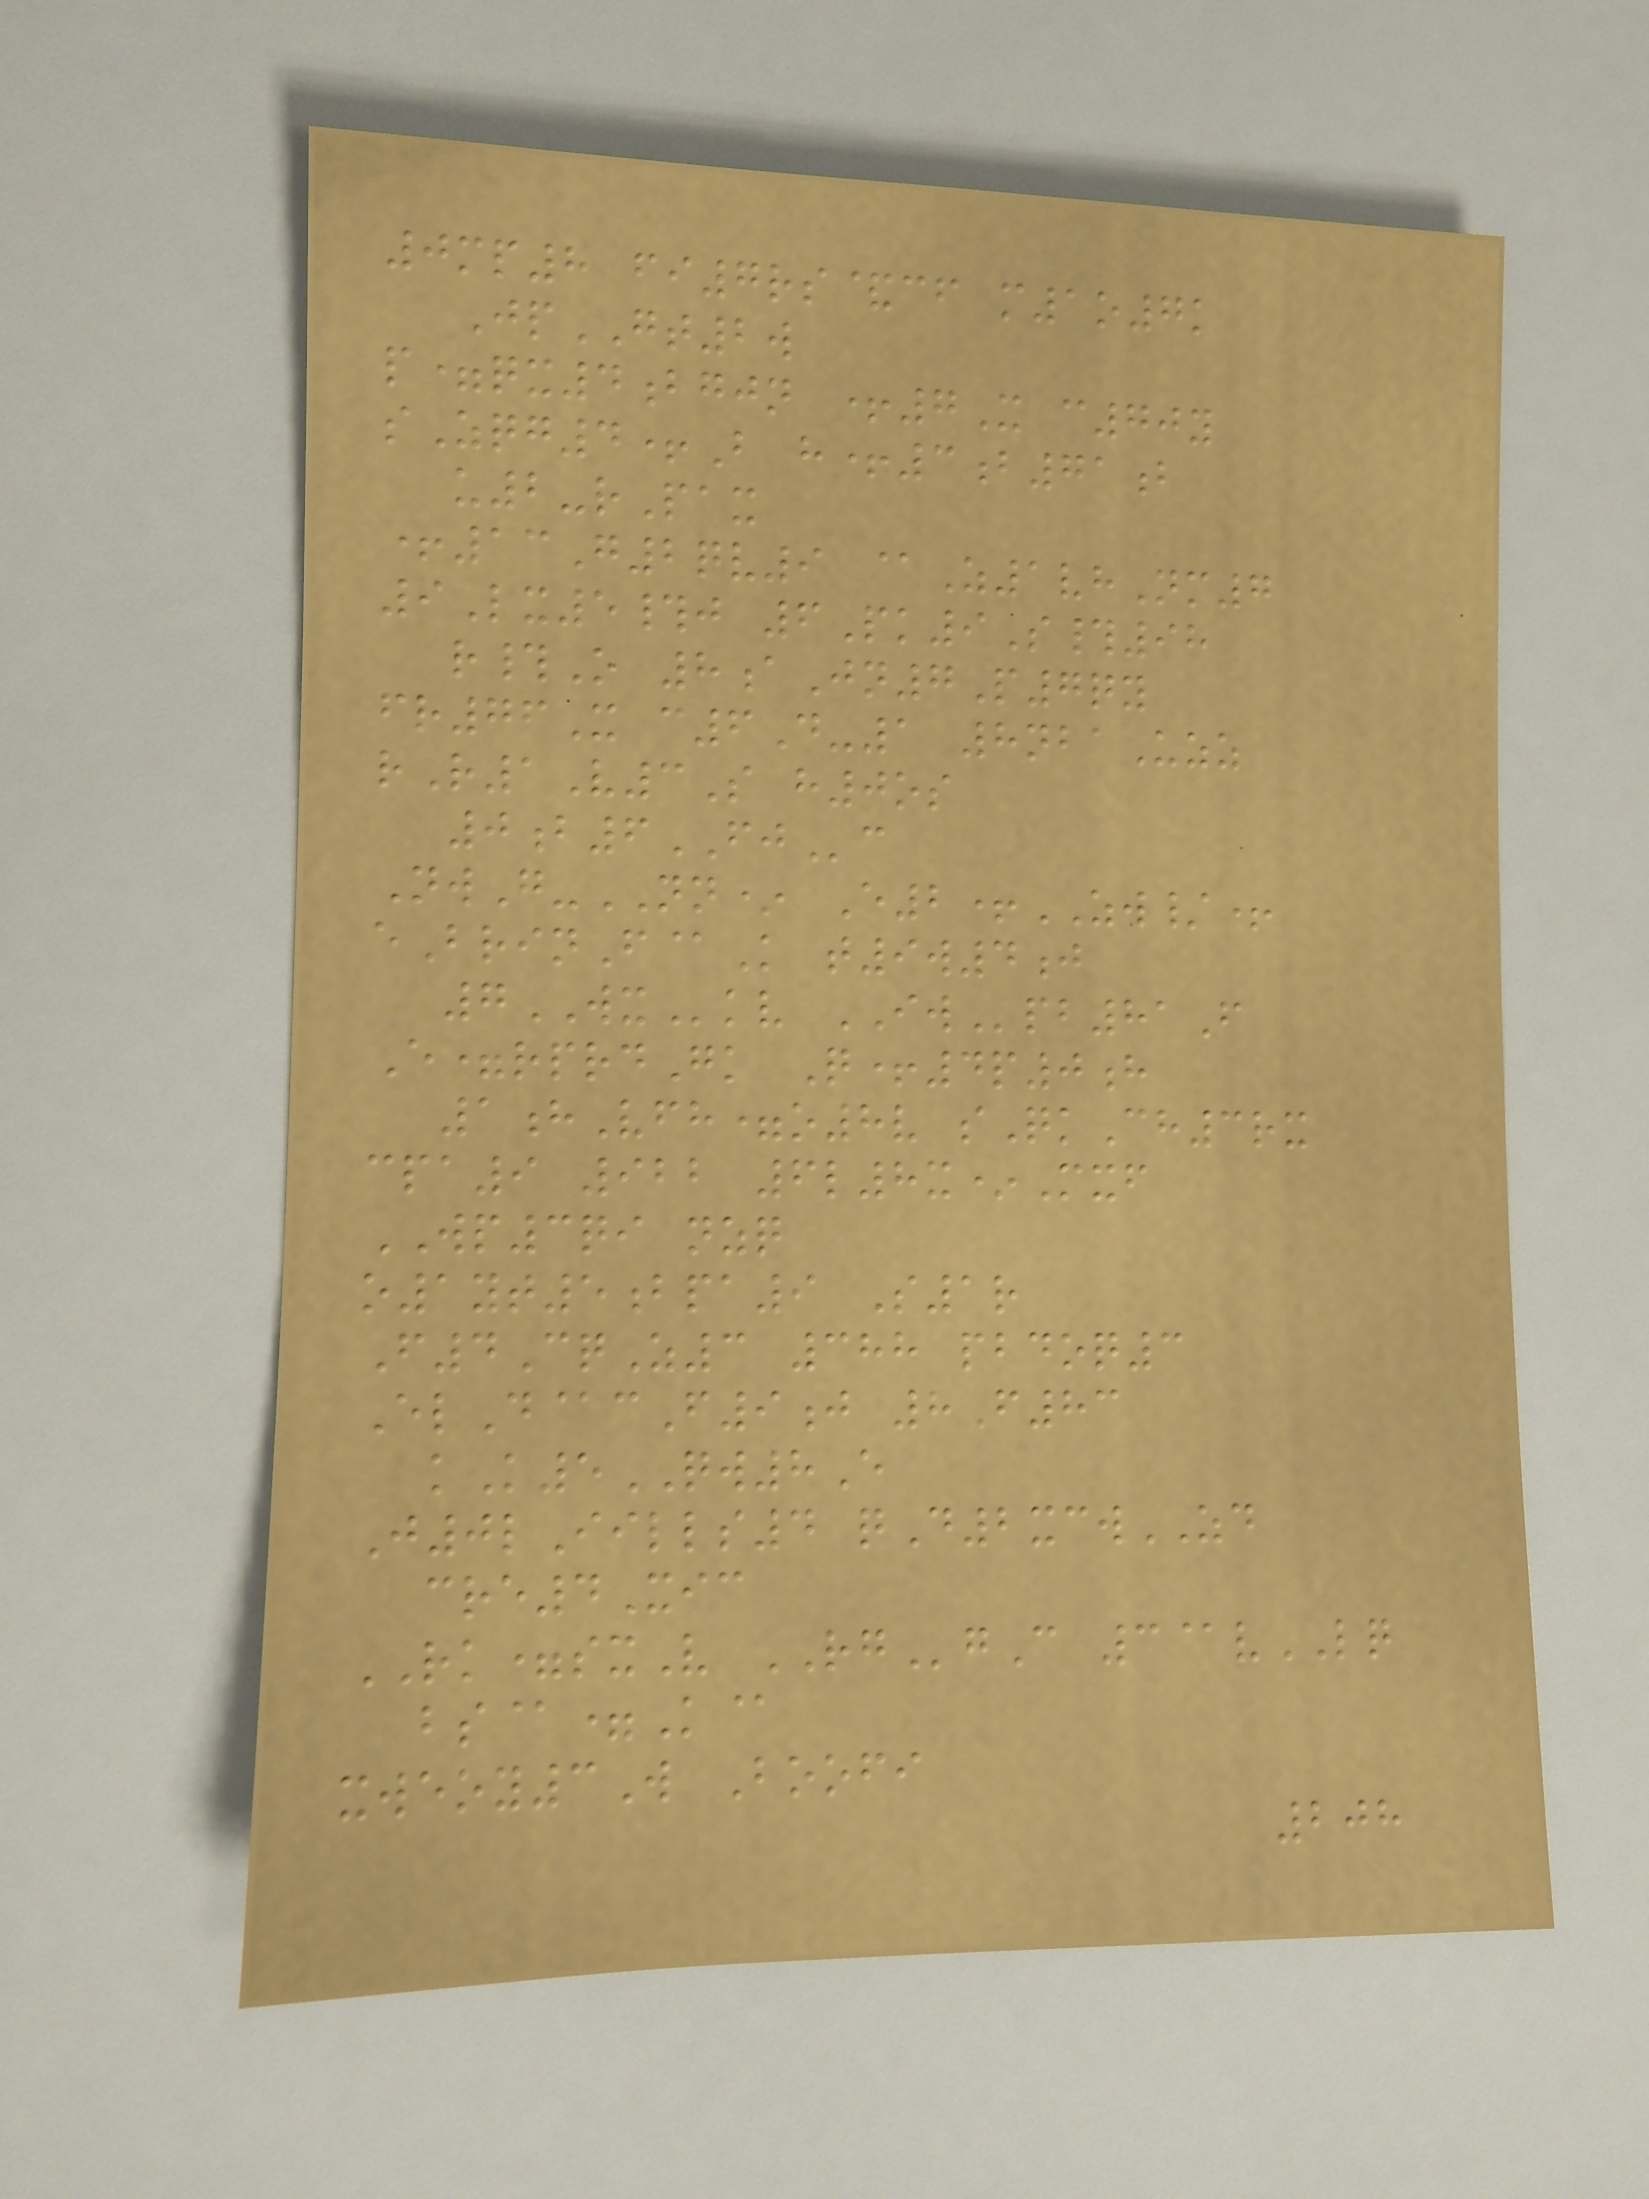0mp8 fi7rs&cf m1o7k
JpGT2w
p=qx4bgjn +7X c70y
sZqg4+B h+3b71b
u2-rPax
+13G2qv9 @Z1vhNm7
9Lx5#j 6Pk9S#98
r#O 8aJn7P7qy
fr76X c6D-1 8nbaUzz
rR1V3S h0os
0b6FJc
NwG-NN* E2+ZW/+
eBrinF@K t9w4j
7WXkv IWpb81F
E=rprdGk Q+4p0h
1hVfh=o8v sQkCh3rx
cpa9 922 6l8x*Mxf
WP3qi nzq
o1yt5bpa9 S1r
F4CqZ3 388 pbdoq3
ElD@cF9j 8F83
kK5QW8E
J0lIills4 qD2xcwZD
cre4Xic
RK=sxV RGgC 3@vLQ
bs@=K@
xweoy3W Boofi
208
